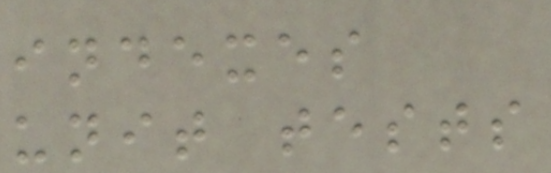indexes
unit tests
